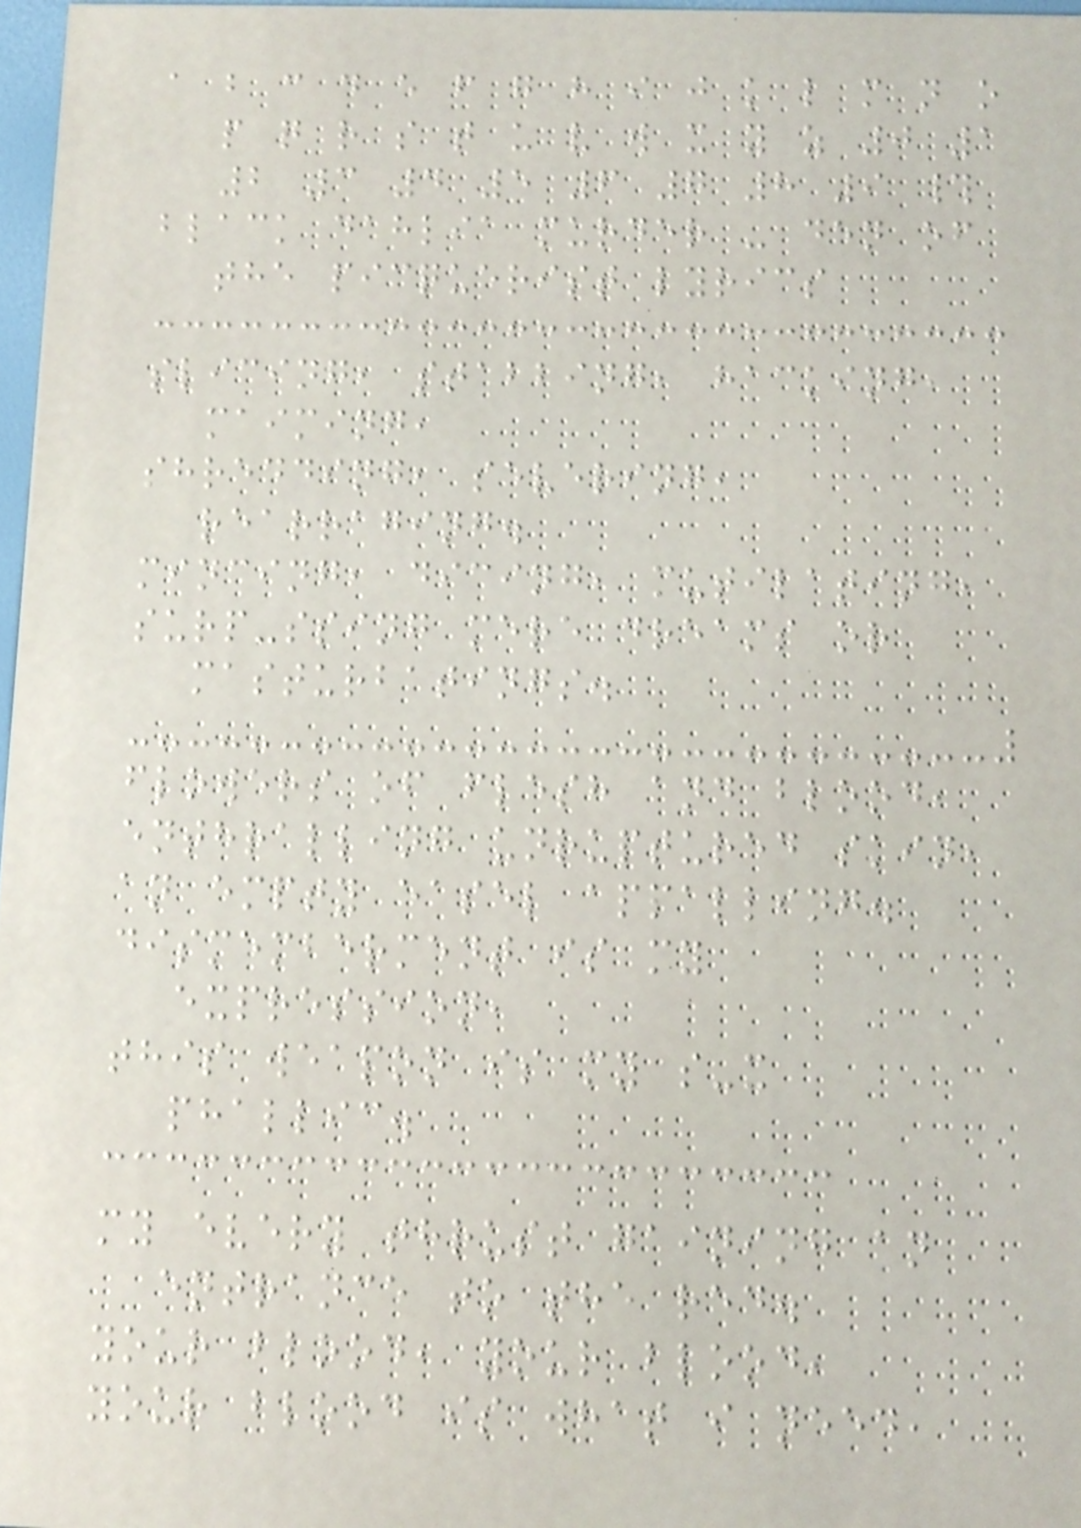a b c d e f g h i j k l m n o
p q r s t u v w x y z 0 1
2 3 4 5 6 7 8 9 #
black dahlia murder - den of
the picquerist lyrics
slicing, stabbing, hacking,
maiming,
shredding, severing,
rearraging.
mincing, dicing, mutilating,
surp-ssing mere dreams or
masturbatings.
flowers of flesh and blood,
enthralling unruptured skin,
an empty easel appalling.
dismemberment is my
expression,
this weapon is my s-x
phallic.
my every thrust gaining an
entrance to the red.
your blood, your blood,
your blood is what i need,
